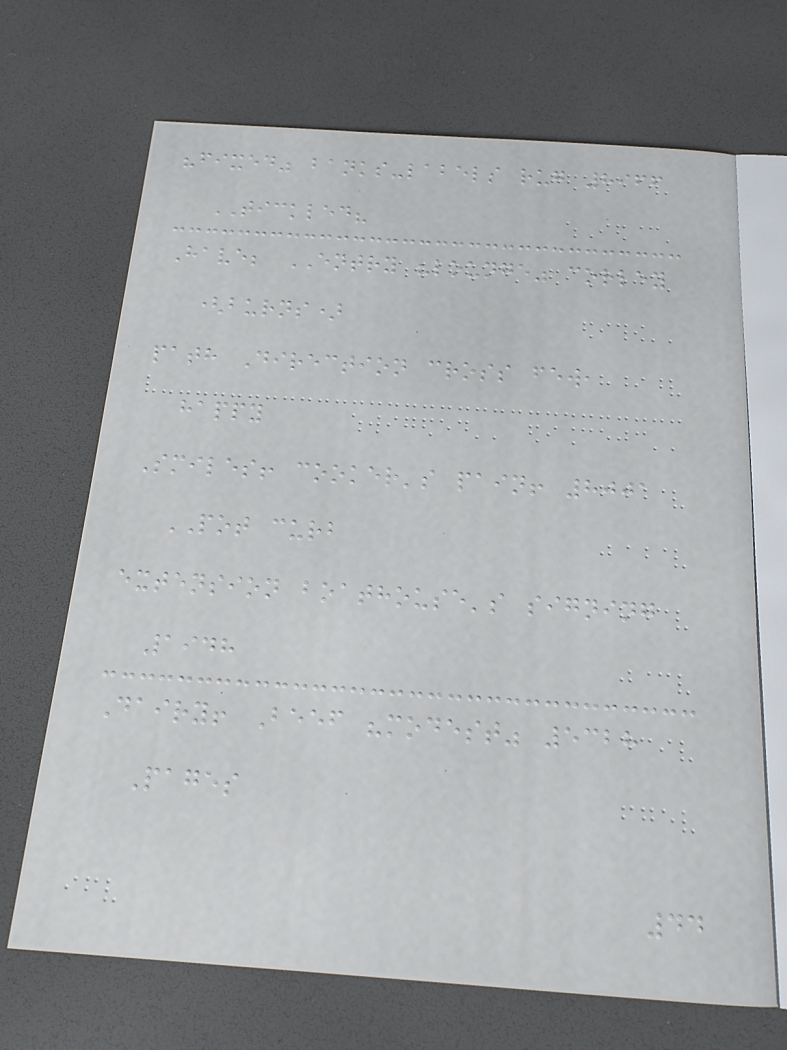"fixed" banks-labels rug 8966
TICKLED?
Have; ENTRY "lounge" corley
(burns)
path Direction cross few,
happy
Smiles! cooker's pain! 8001
POT curb
extension boathouse's signing
1948
Dairy! Beef "modest" 5328
Pages
44
